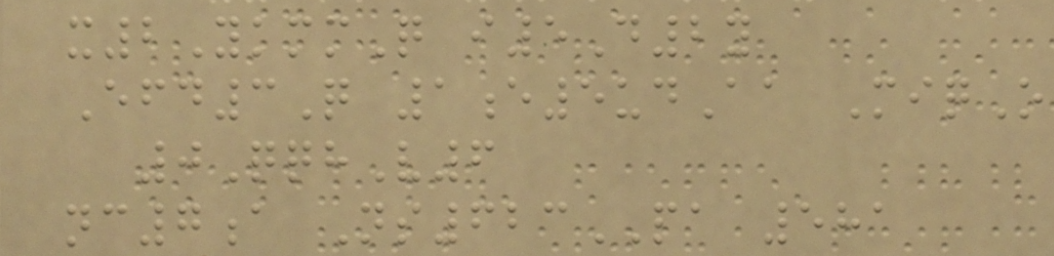x2YkmmQ i5D2y
Efd3Q 1e5udAa MiqO
0QqhV6
nc7a Ns623PA 581
